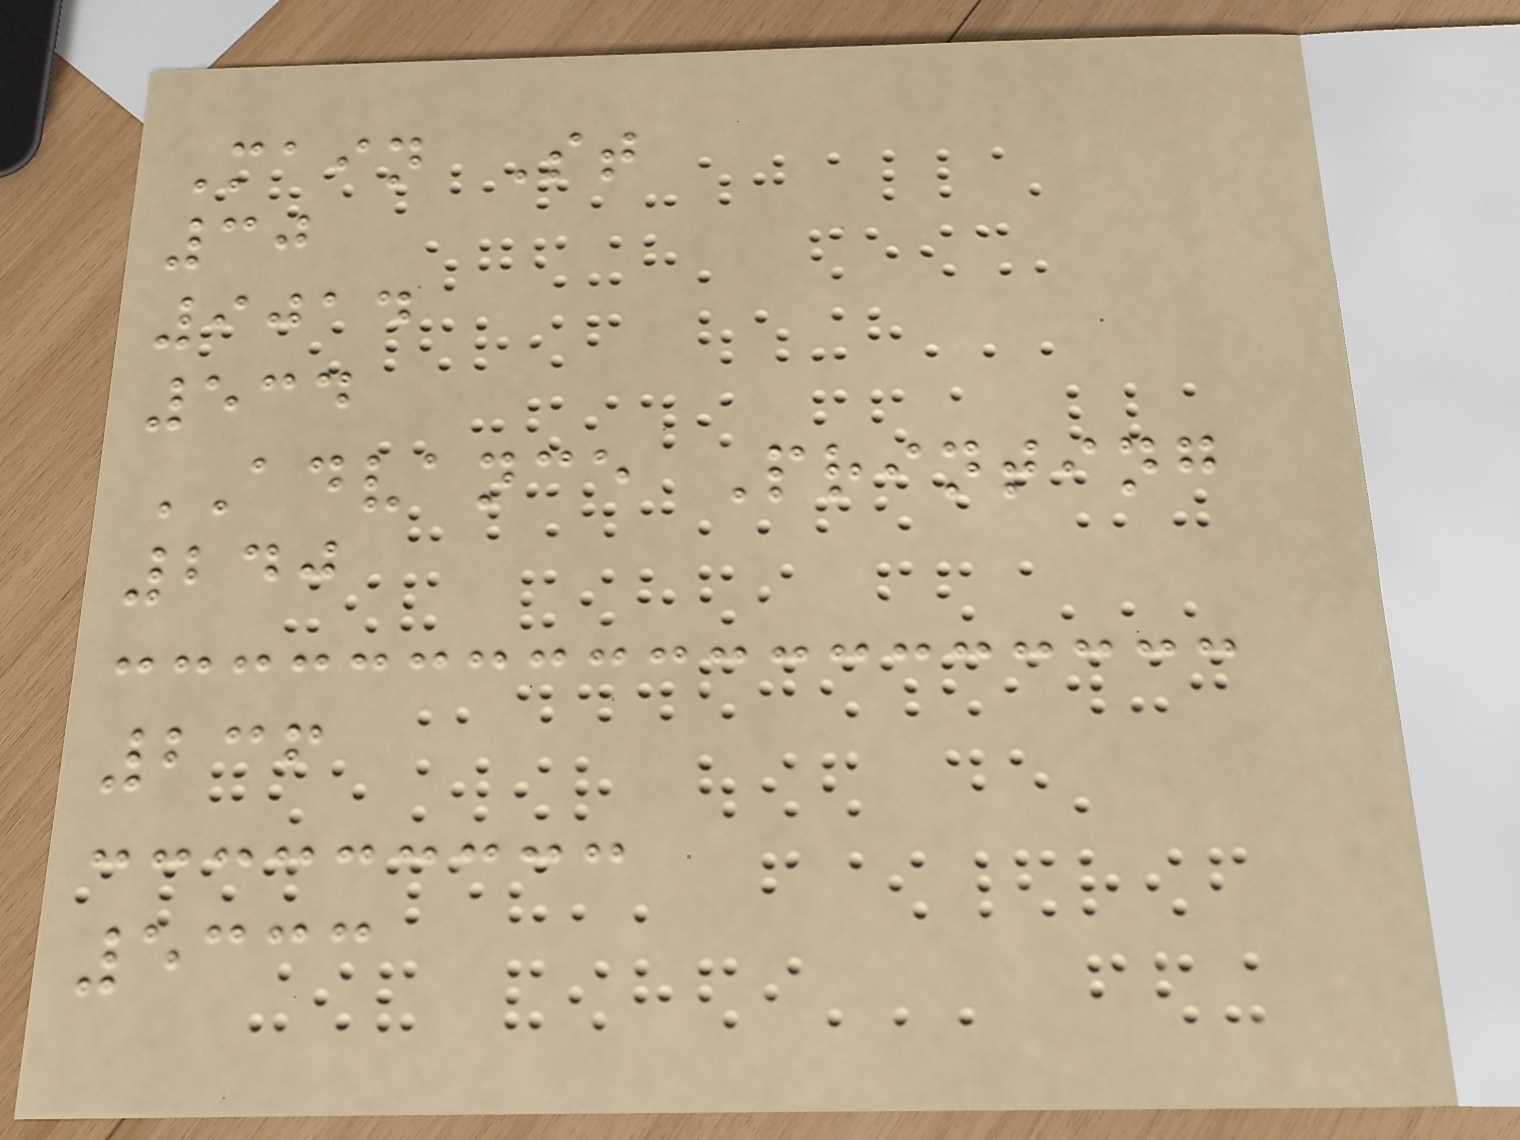Main St
30
9014
534
ADVANCE Printing
240
236
5333
